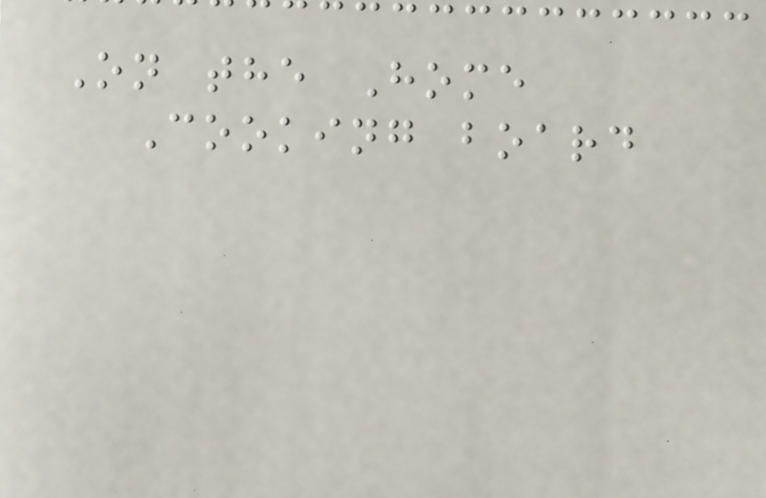On the Home
Cooking board
